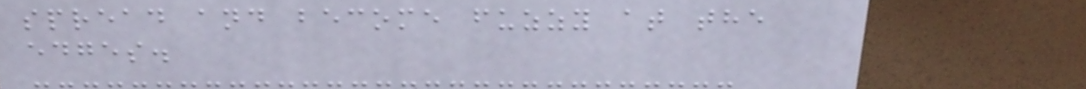spread and become fuzzy at the
edges.
